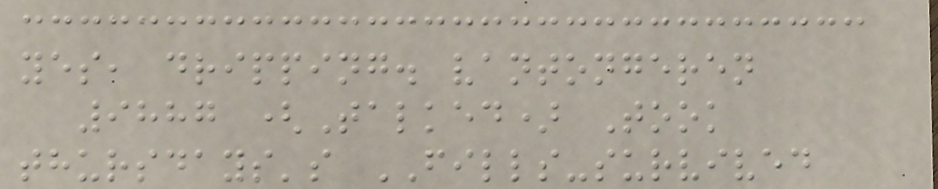yes, dripping. vantongeren
9887 (Talked) Took
thursdays's FILLS-survived
